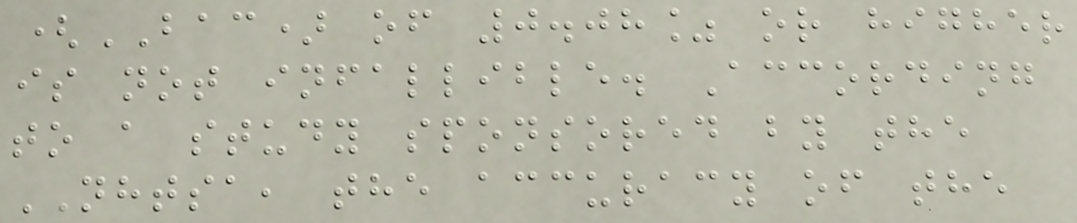(BAC) of 0.08% or higher
is not infallible. According
to a study sponsored by the
NHTSA, the accuracy of the
